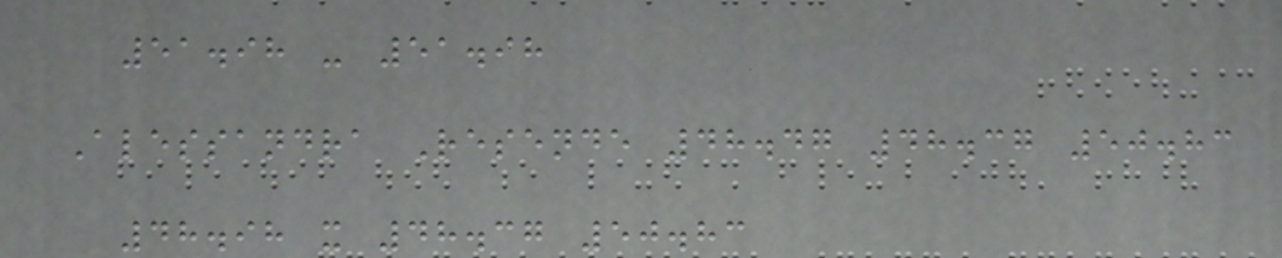51.98 - 51.98
Alessandra Resende 48.47 48.37 50.83
48.98 x 48.37 50.83
